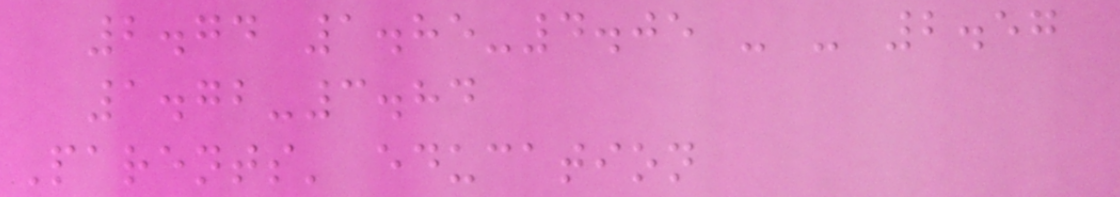2.74 1.85-4.05 - - 2.57
1.72-3.84
Parents' education
